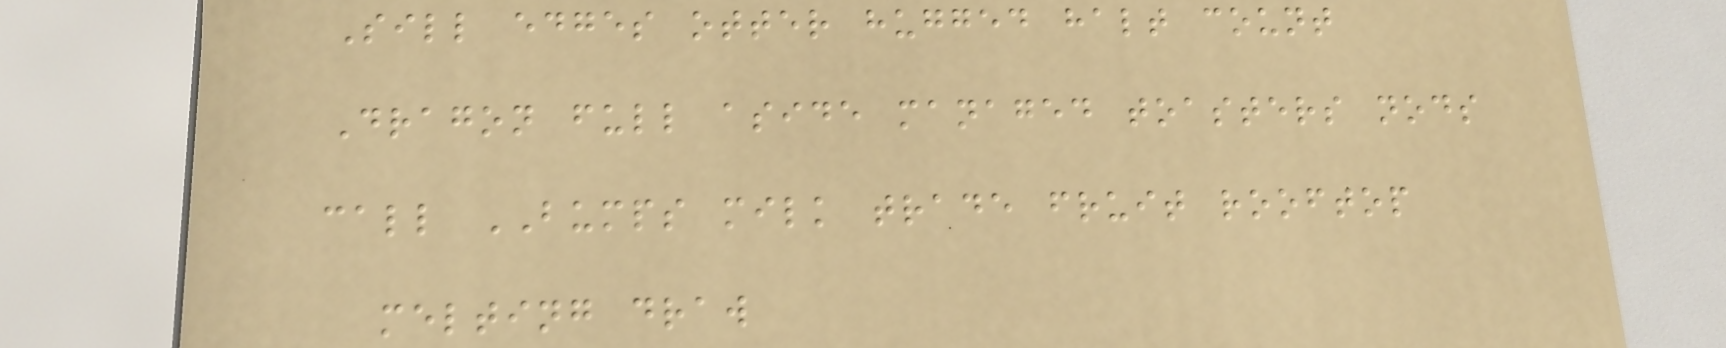Sill edges otter hugged halt count
Dragon full aside managed toasters nods
call BUMPS milk trade fruit rooftop
melting draw
